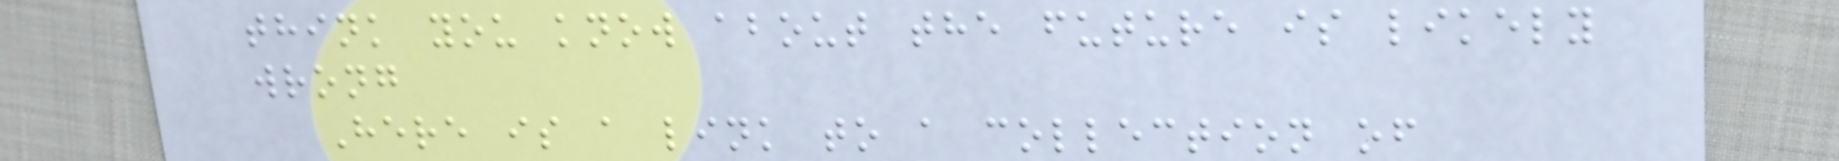think you know about the future is likely
wrong
Here is a link to a collection of
